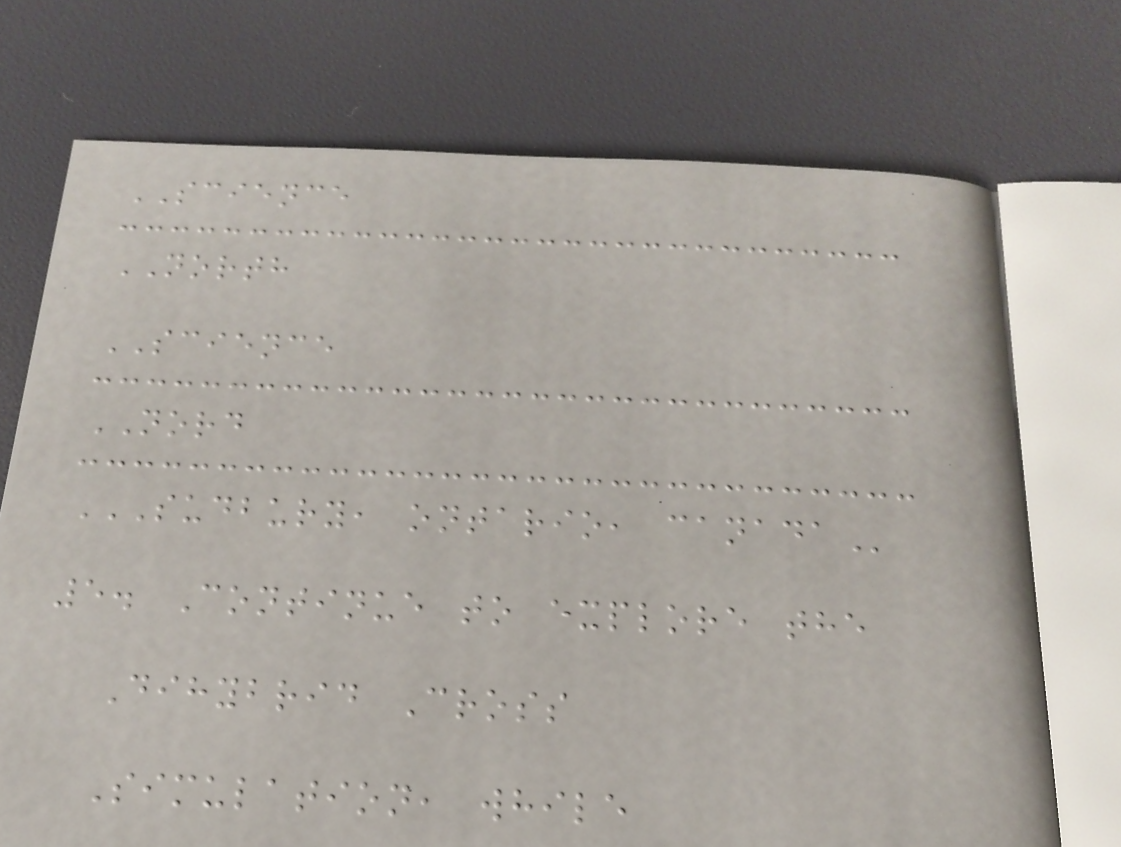SCIENCE
NORTH
SCIENCE
NORD
SUDBURY, ONTARIO, CANADA
5. Continue to explore the
Dihybrid Cross
Simulation, while
